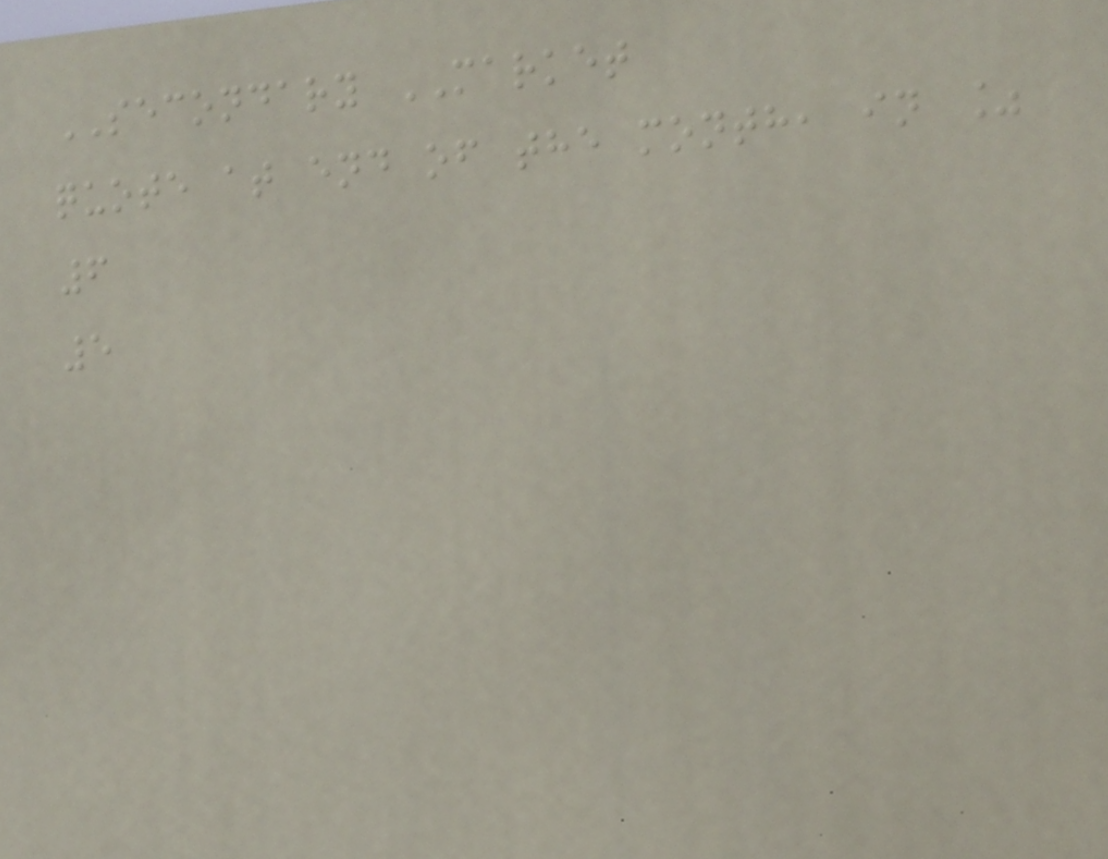SECONDARY MARKET
quote at end of the month, in %
6
5
